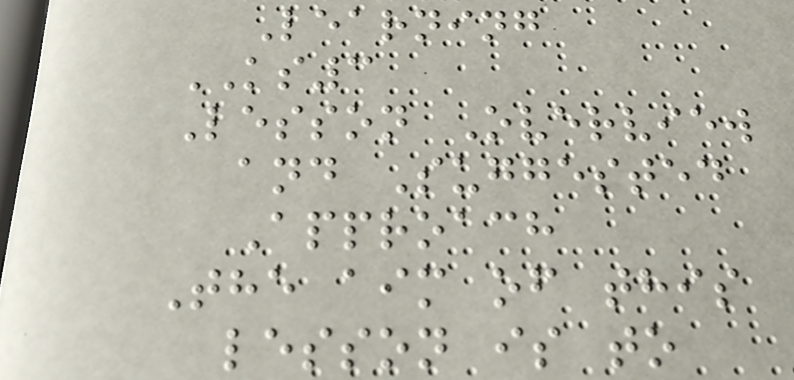Learning
KS3
Lesson Overview
and Suggested
Approach
The aim of this
lesson is to
